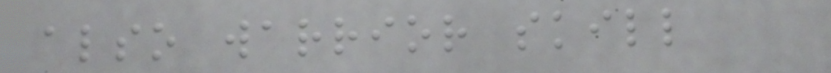also warrior skill
